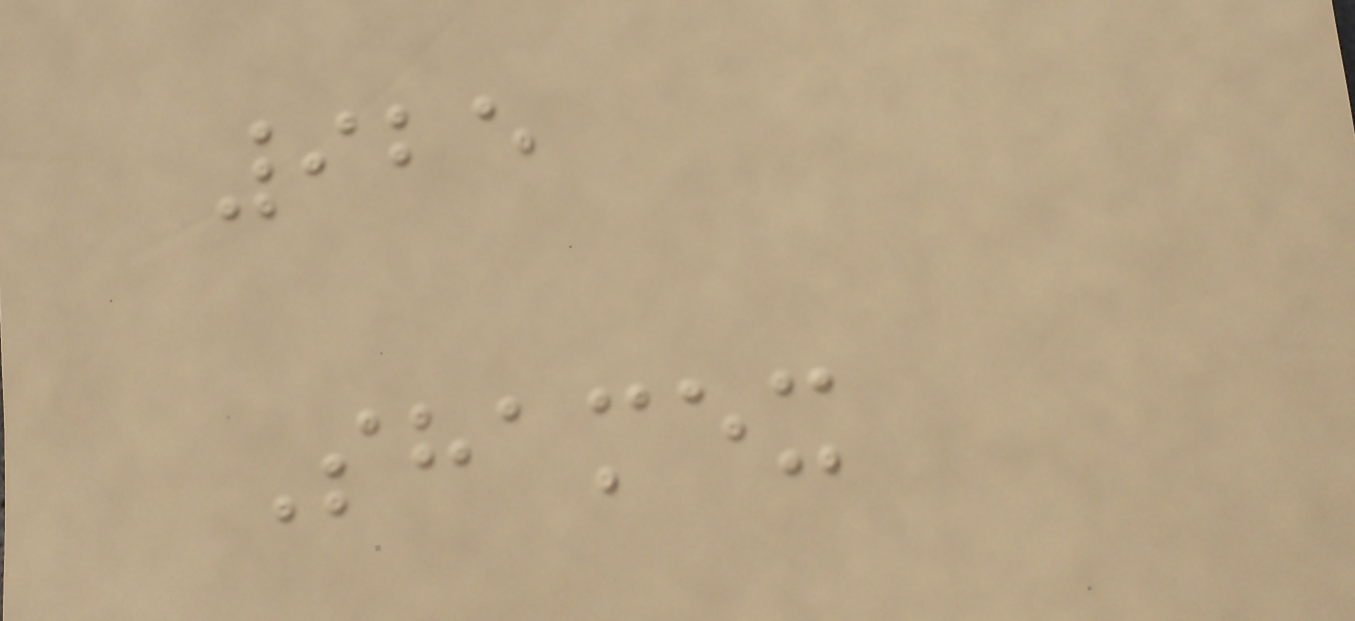925
Shamex
